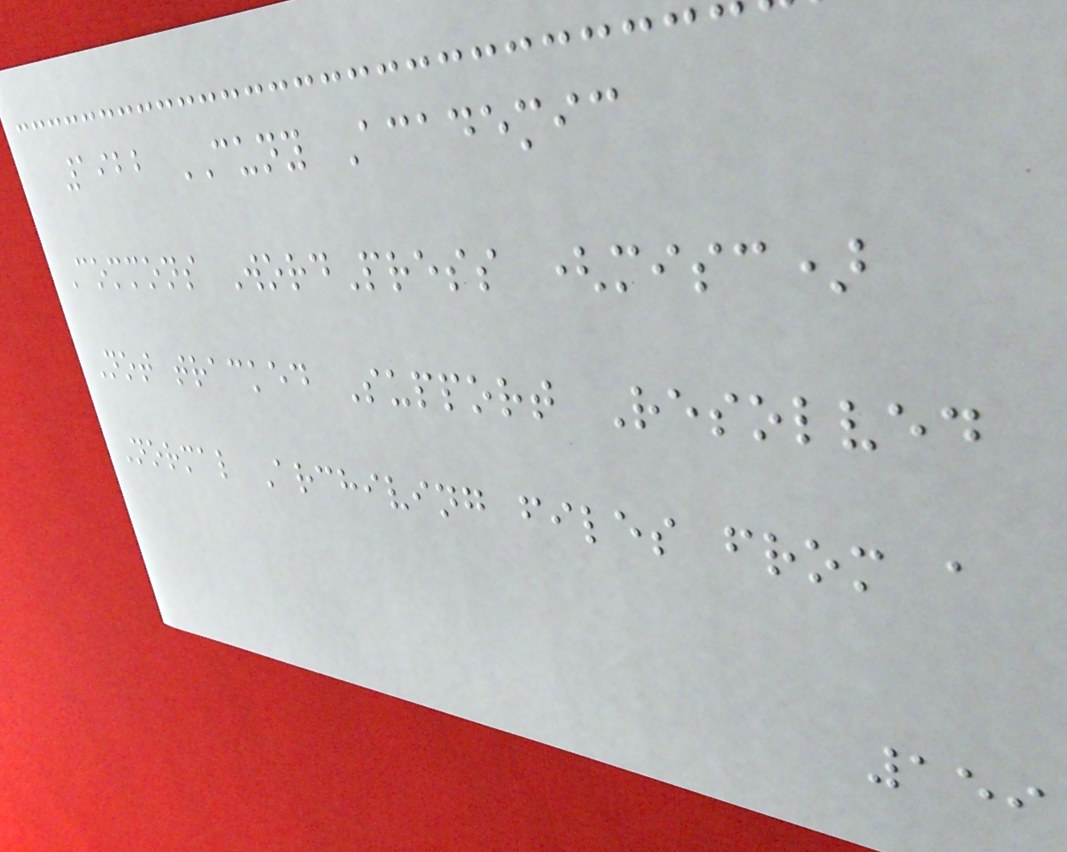1922 CUNY Academic
Commons WordPress (misc)
Not tracked Support Resolved
Normal Archiving files from a
159
